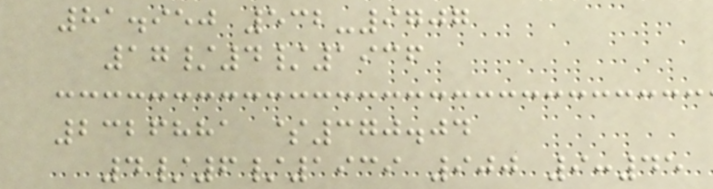81.950 532-9707
17/4/1936
2326881 $370.04
4/6/1939 900 9:45
